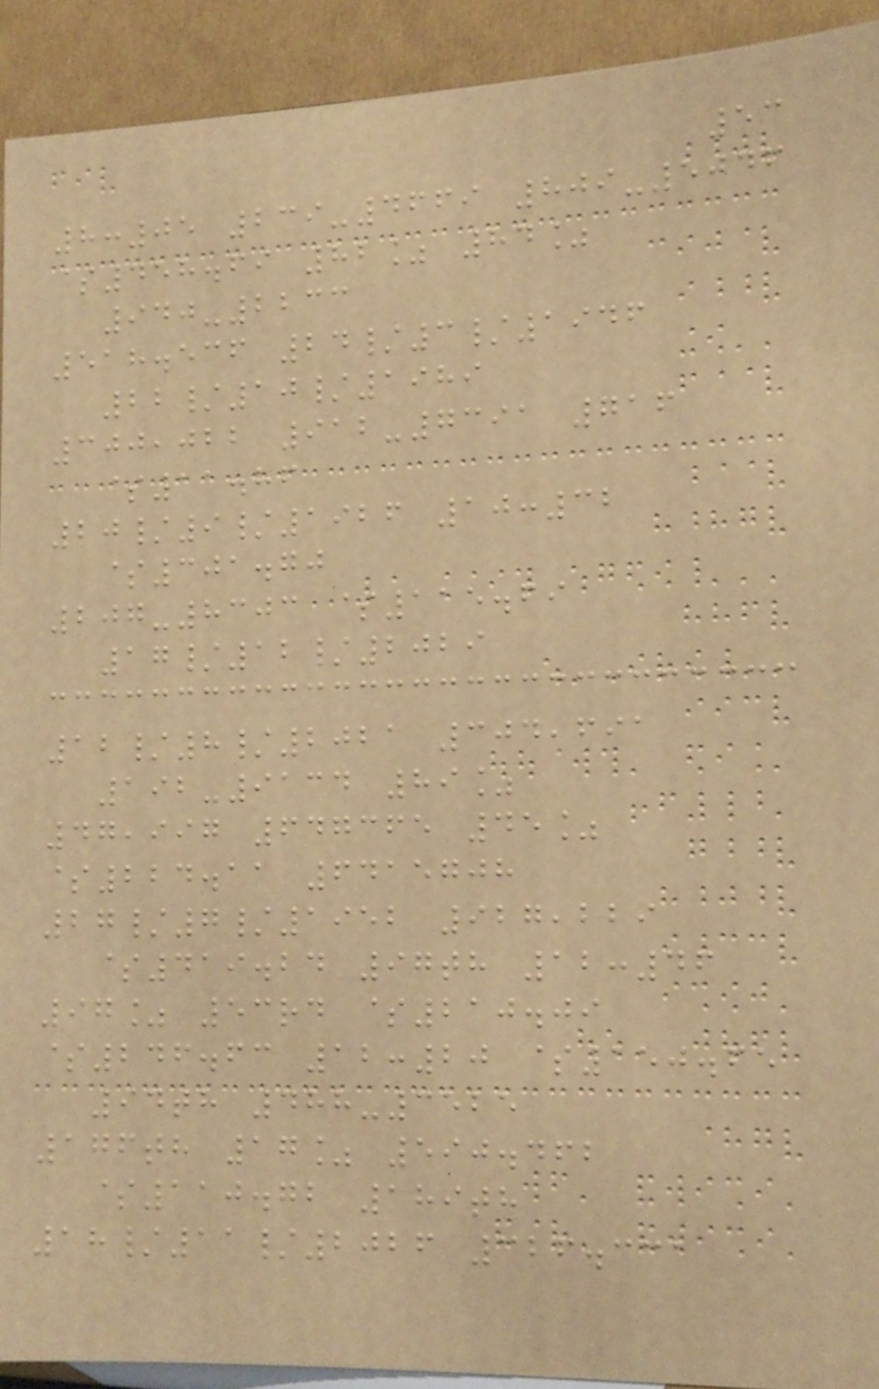53
8:05 239-4669 809-5046
$458.69 82% 84%
940-2233
518.536 24/3/1946
22/10/1989
300,022 912-7391 716
$11.86
20/9/1926 10:32
$301.70
207-8303 $115.69
17/12/2029
12/8/2021 304,691
192-9134 89%
47,997 647365 45%
$224.11 6415708
27/7/1952 927,229
$419.24 97th 12:46
97% 53rd $210.09
$246.63 12:20 $150.65
94th 488-3525
176th 17% 590.462
$110.72 189th
18/11/2026 326.331
